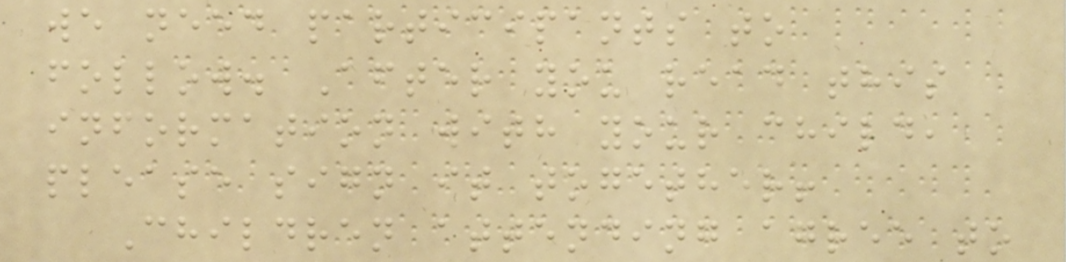we need participants to
follow. After you read this
information with your child,
please sign it together!
Children attending agree to
